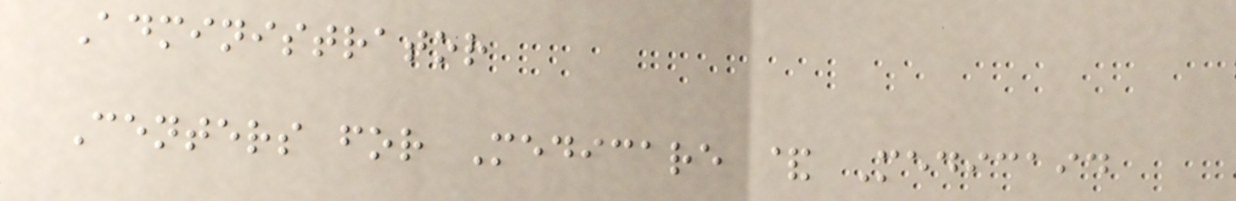Administrator
Centers for Medicare & Medicaid
